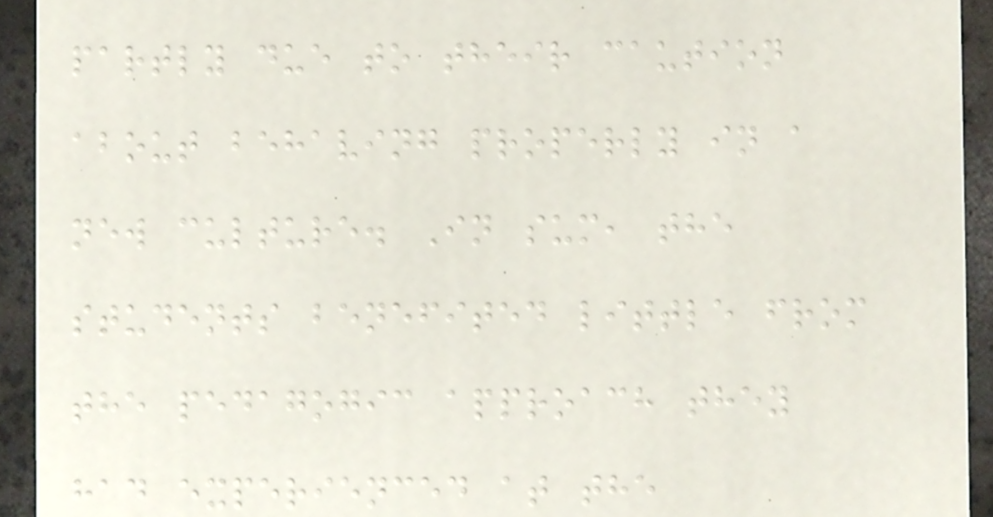partly due to their caution
about behaving properly in a
new culture. In sum, the
students benefited little from
the pedagogic approach they
had experienced at the
